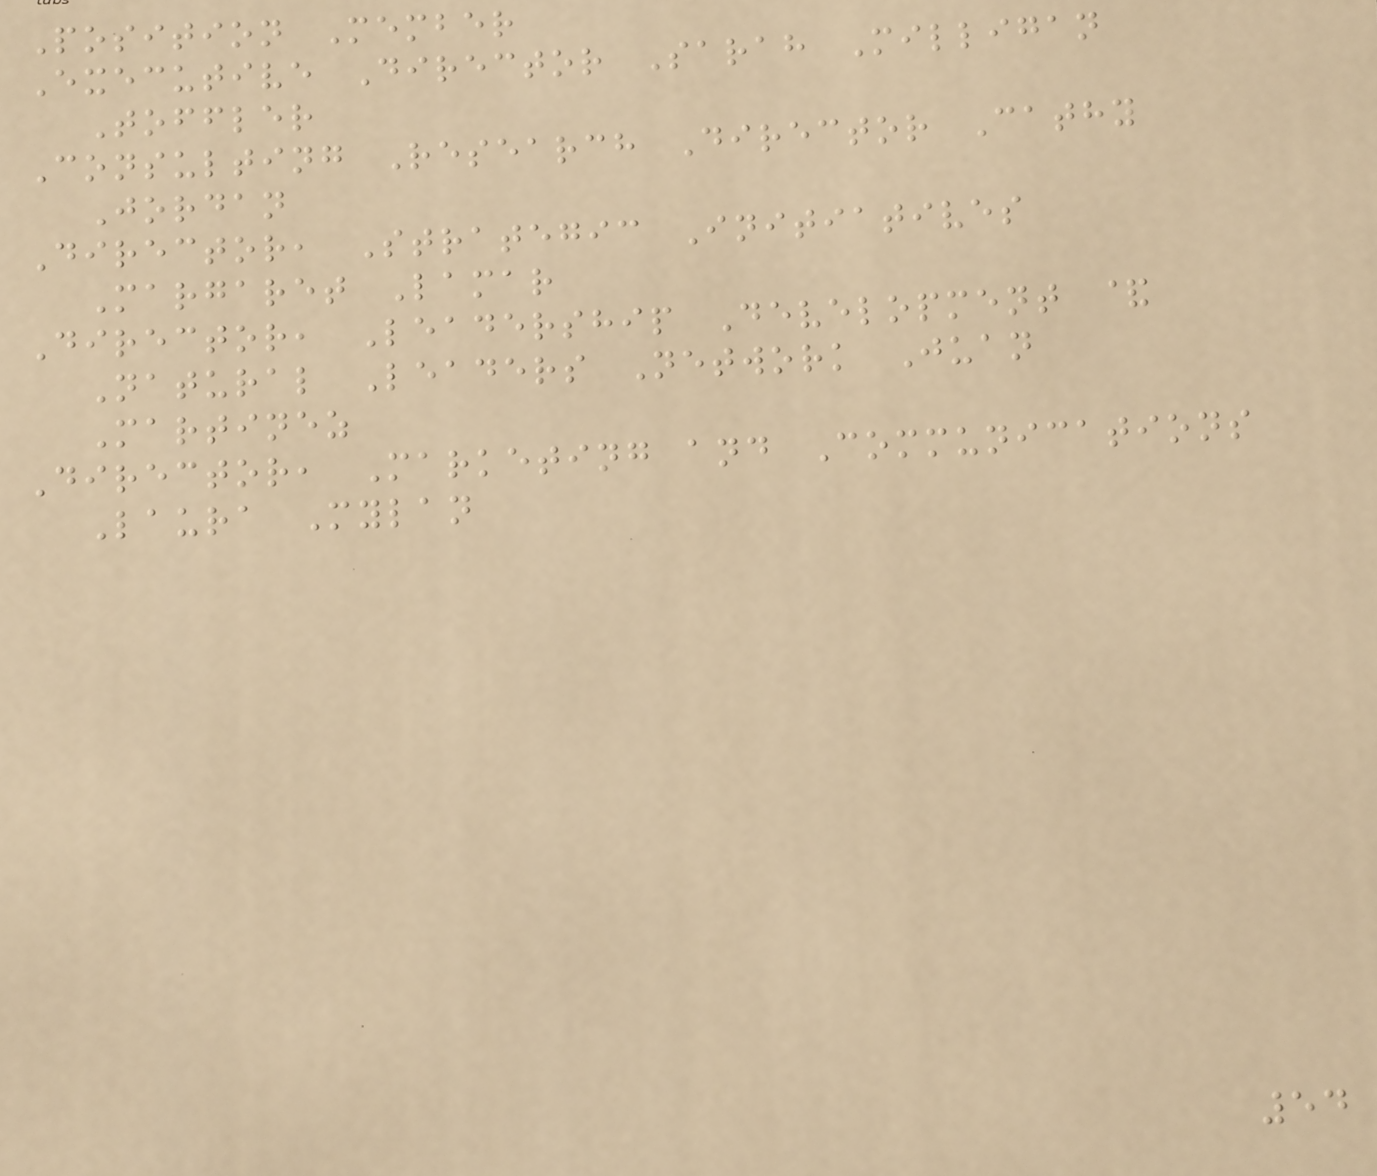Position Member
Executive Director Sarah Milligan
Toffler
Consulting Research Director Cathy
Jordan
Director, Strategic Initiatives
Margaret Lamar
Director, Leadership Development &
Natural Leaders Network Juan
Martinez
Director, Marketing and Communications
Laura Mylan
54
